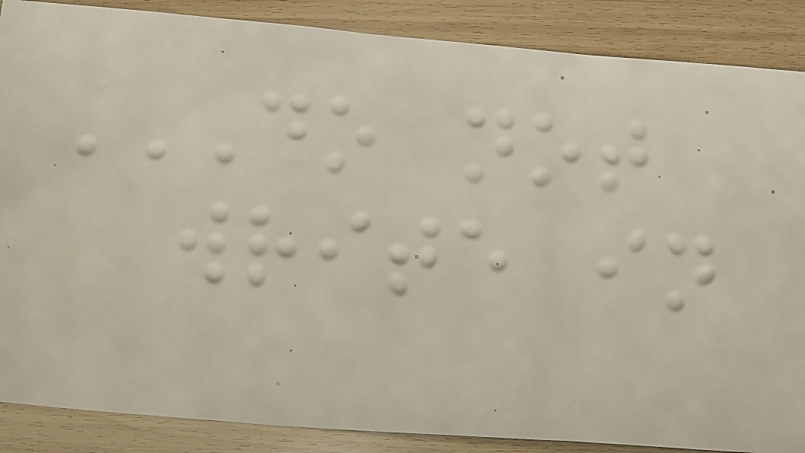DO NOT
WRITE IN
